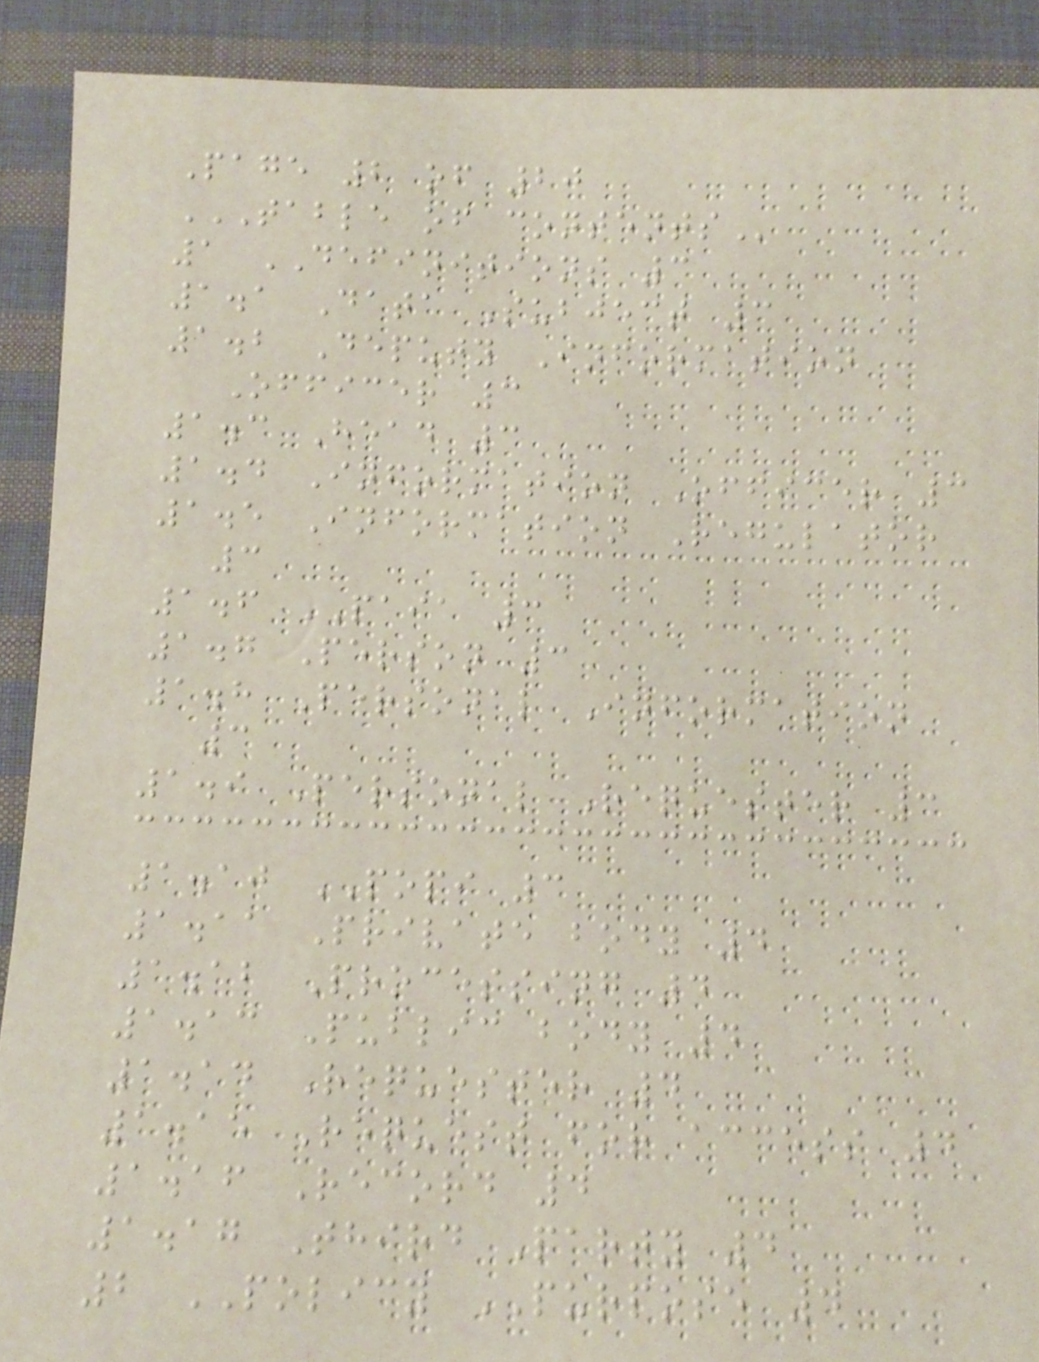Page 2 of 20
TABLE OF CONTENTS
1 DEFINITIONS 3
1.1 Data Subject 3
1.2 Deputy Information
Officer 3
1.3 Head 3
1.4 Information Officer 3
1.5 Information Regulator
3
1.6 PAIA 3
1.7 Person 3
1.8 Personal Information
3
1.9 Personal Requester 3
1.10 POPI 3
1.11 Private body 4
1.12 Processing 4
1.13 Public body 4
1.14 Requester 4
1.15 Request for access 4
1.16 Record 4
1.17 Third Party 4
2 POLICY PURPOSE 4
